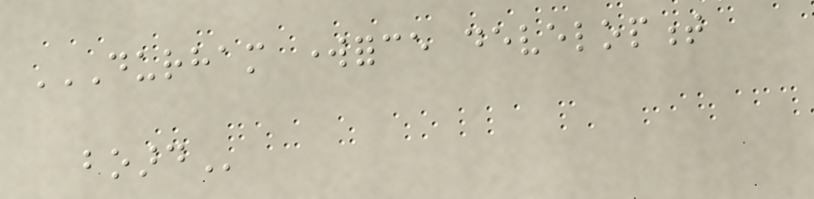DURHAM WORKFORCE DEVELOPMENT
BOARD
